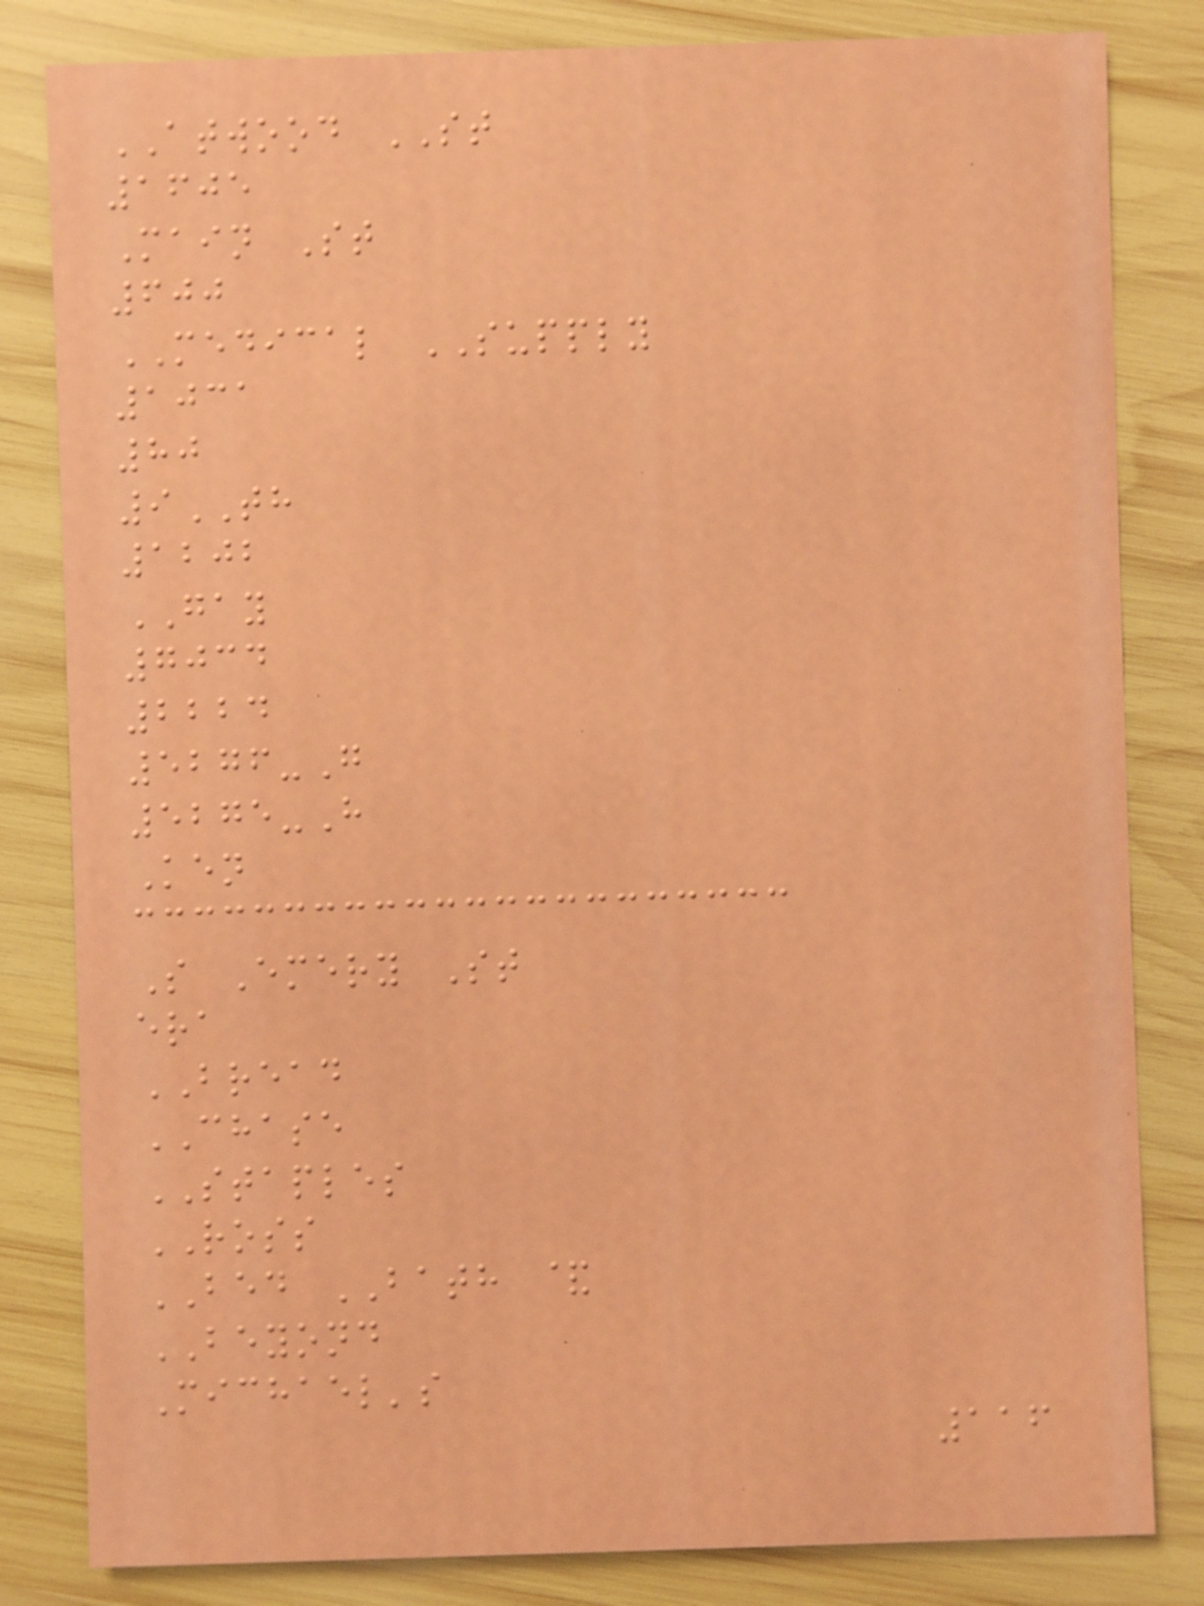ATWOOD ST
1605
Main St
600
MEDICAL SUPPLY
1031
80
9TH
1202
GAY
7034
2224
5276-G
5275-H
Ken
S Emery St
era
BREAD
CHASE
STAPLES
ROSS
BED BATH &
BEYOND
Michael's
116
